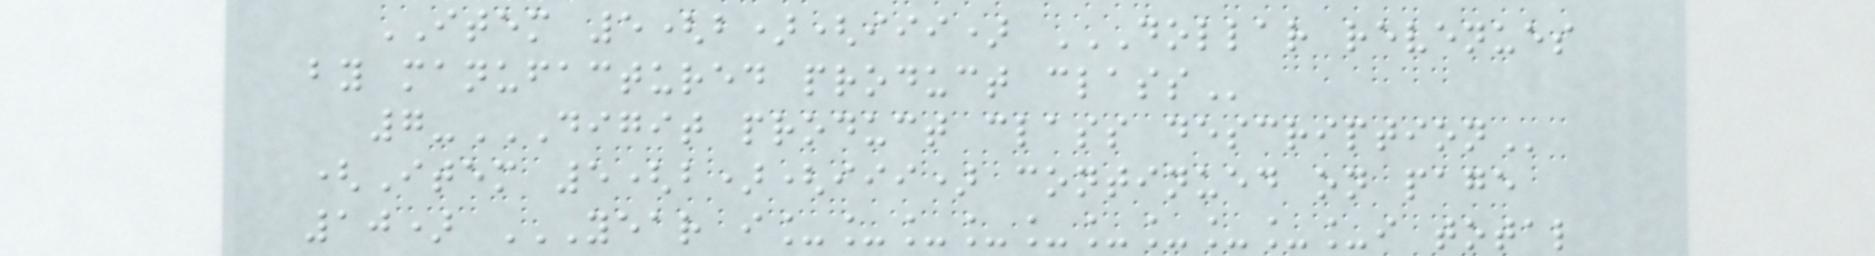ITEM 5(b)(iii) DOLLAR REVENUES
BY MANUFACTURED PRODUCT CLASS
7-DIGIT PRODUCT CLASS DESCRIPTION
(Item 5(b)(iii) continued on page
10) YEAR I__________I TOTAL
